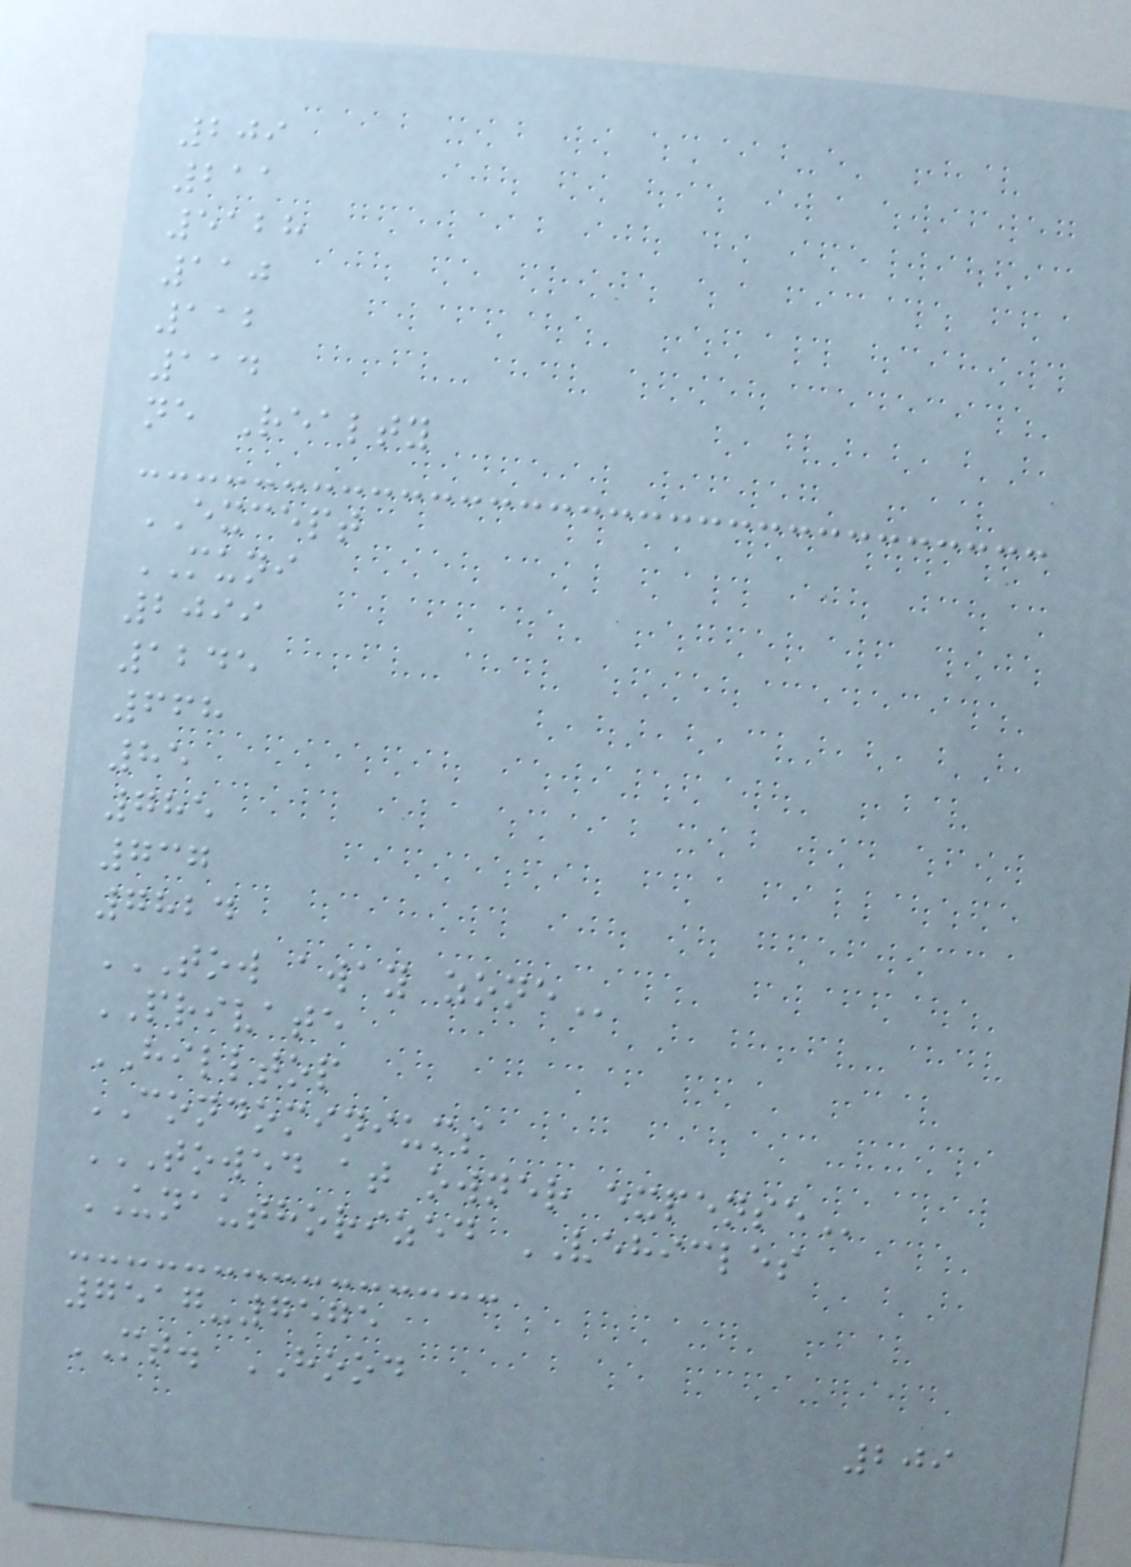209
211
5128
110
112
114
ne Realty
EXCEPT
MUNI
2099
1245
668
85
785
737
7824
TOW AWAY ZONE
PRIVATE
HILLTOP
CONDOMINIUMS
TOWED AT OWNER EXPENSE
UNAUTHORIZED VEHICLES
7517-7575
MT. HOOD
209
